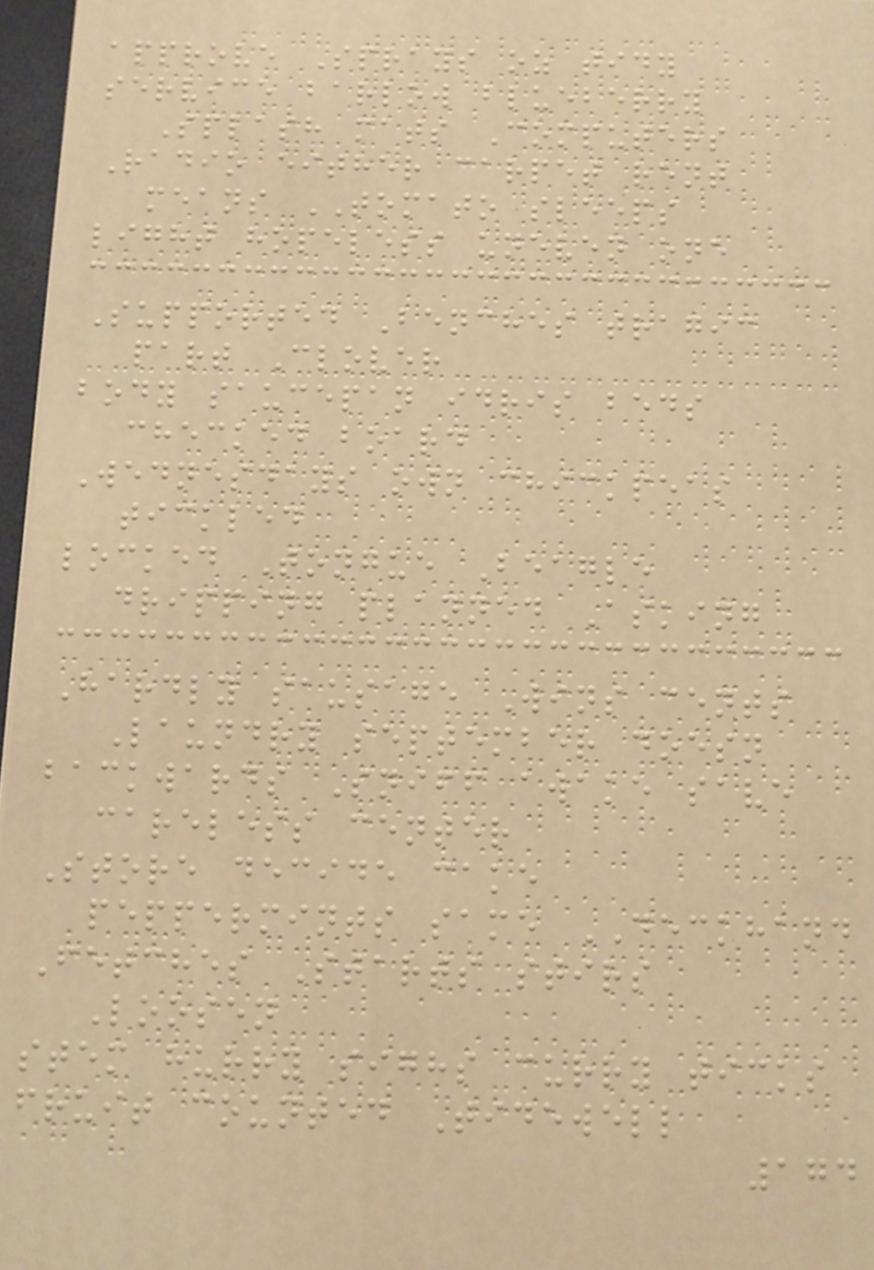approve Sprays oz tidy
service barlow blueberry
Splash mats Computers
Radio either carpet rent
means TOMATO sleeps
light hopeless uneven one
Supported Benches tragic
part Clover
body saucepan idris beds
checked board
Wednesdays own chickpeas
tickled
locked Tongue Beagle
dripping planned Asking
Hardly sausage Wins cents
Laundry september doesn
backwards Sniff awake save
careless center
Store decide cake
peppermints same DECKHAND
Fetches Starts stirs
Loosen
stem hurry sighs curry ticks
fruit counted Tidewell
174
